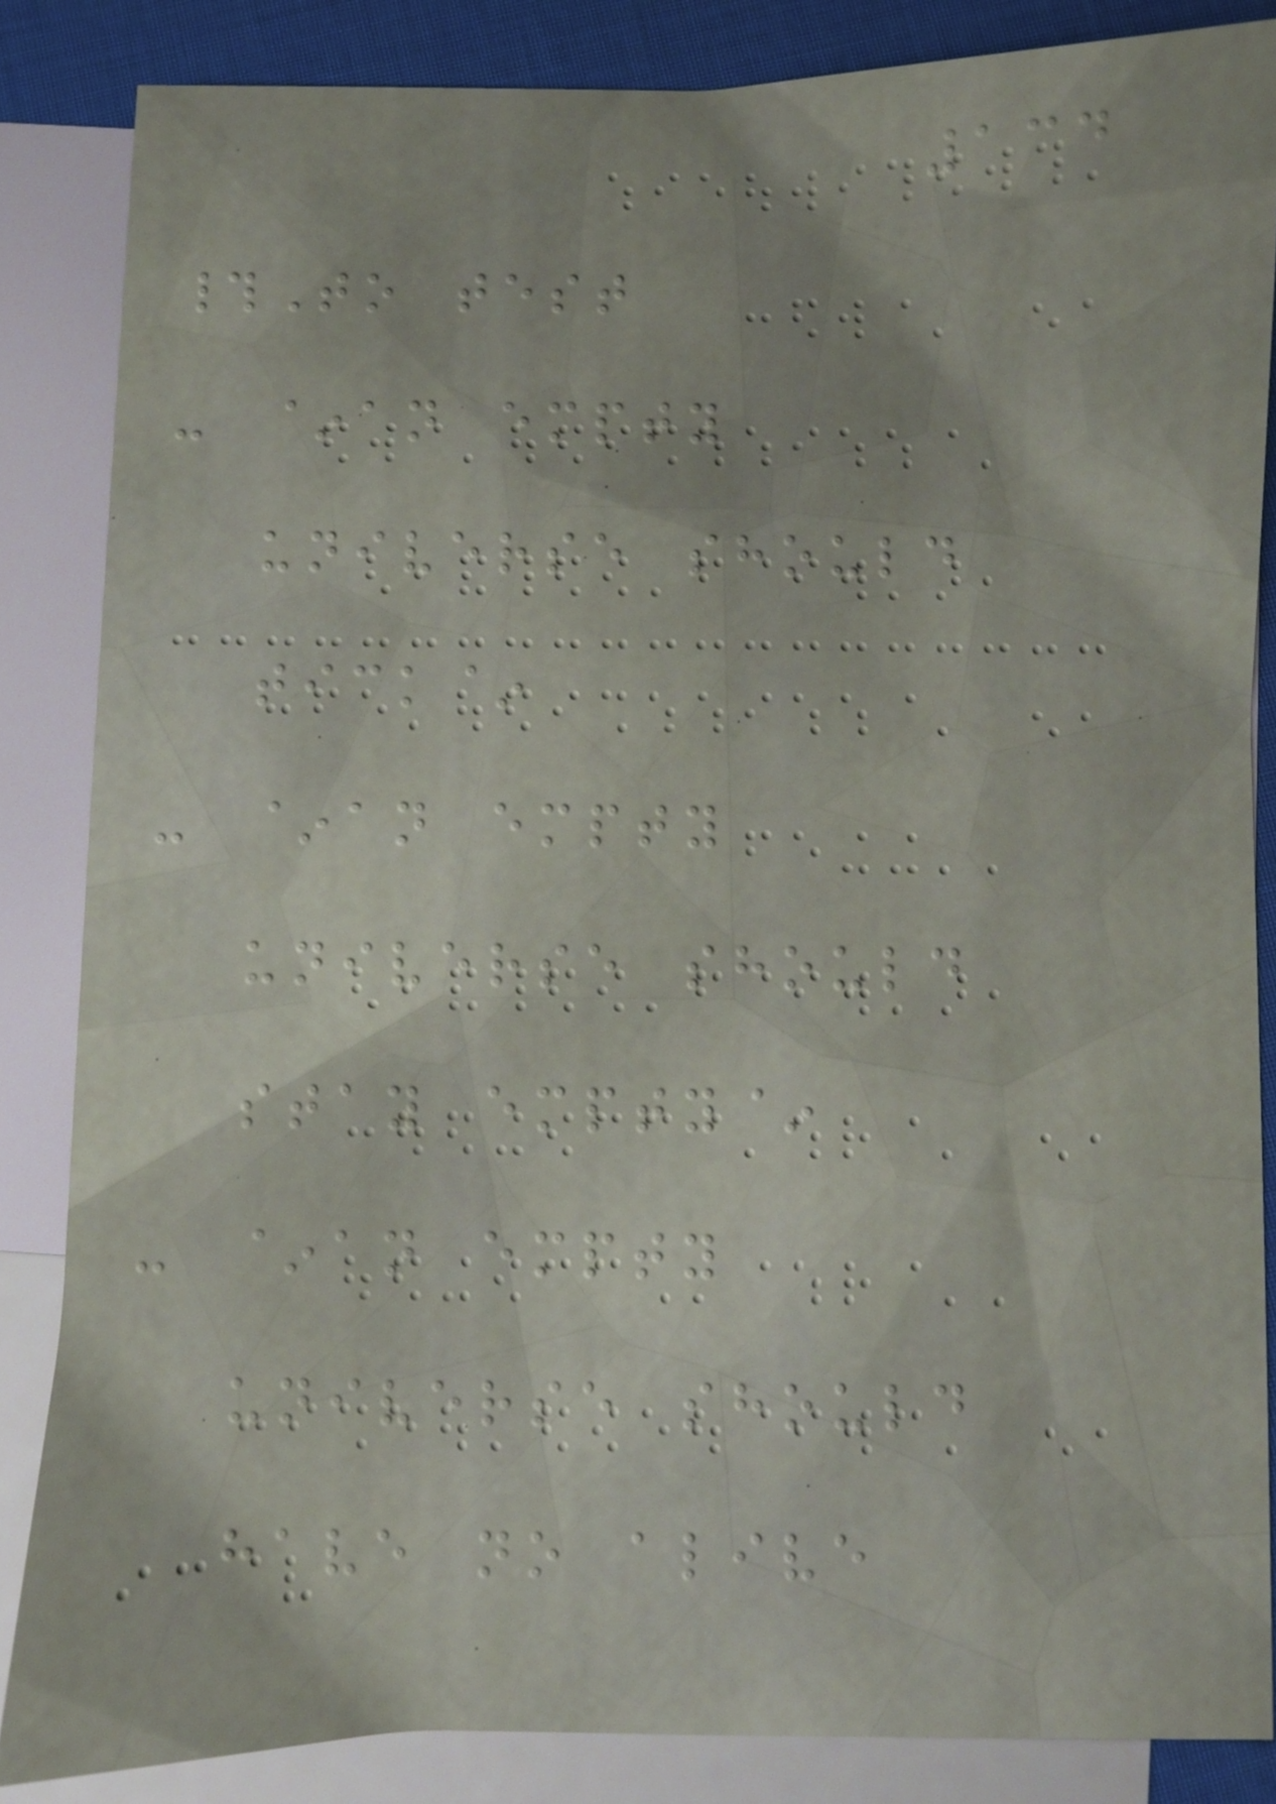134
#To test
- ~an empty
universe should
tick~
- ~an empty
universe should
stay empty~
- ~an empty
universe should
have no alive
